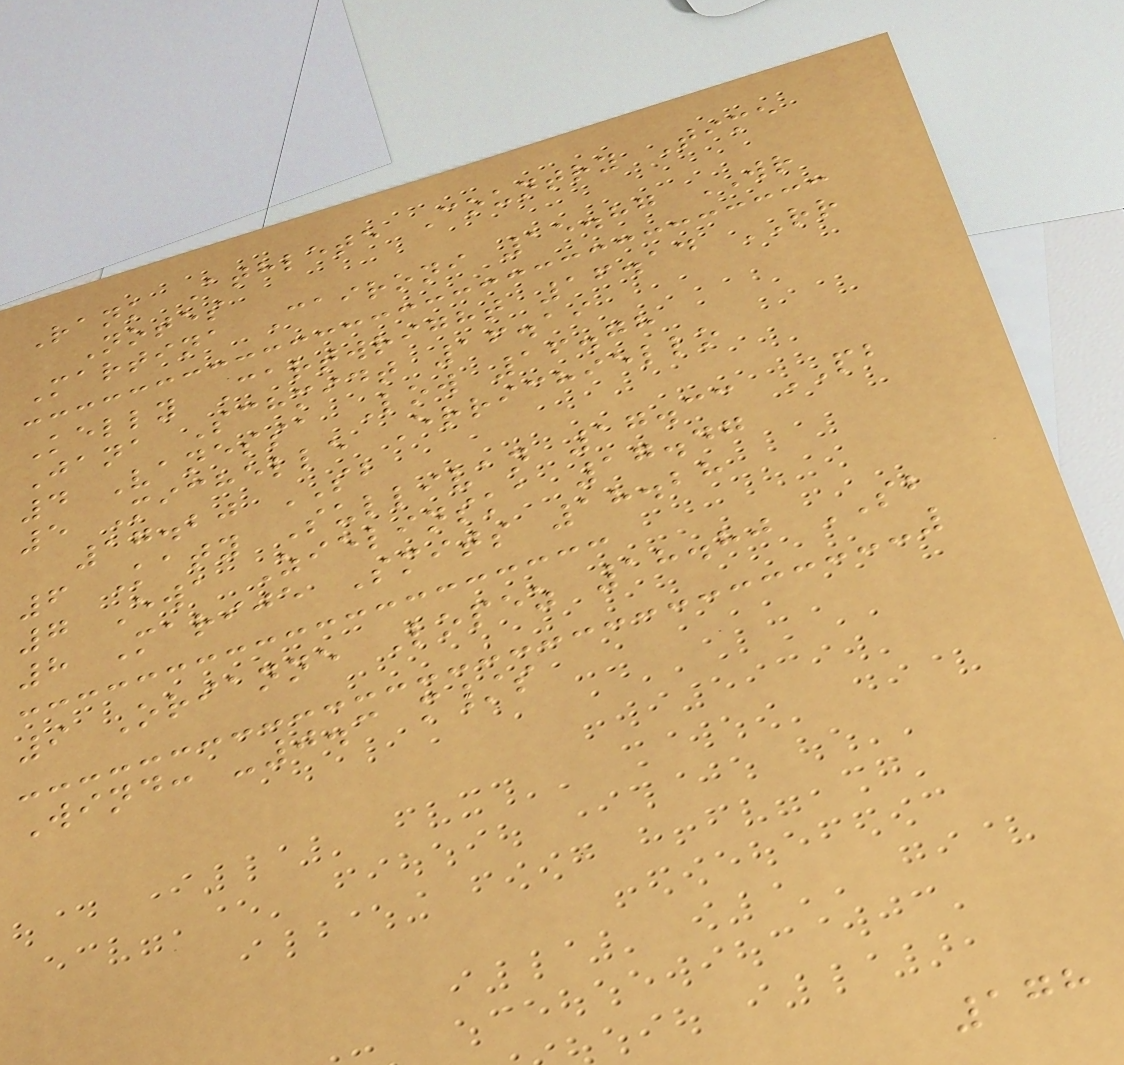Rank Athlete Country Time
Notes
Martina Caironi 15.87 WR
Kelly Cartwright 16.14 RR
Jana Schmidt 16.19
4 Vanessa Low 16.78
5 Michelle Errichiello
17.20 SB
6 Katy Sullivan 17.33 PB
7 Ewa Zielinska 17.47
8 Marije Smits 18.28
9 Orianne Lopez 18.80 SB
Wind: -0.3 m/s
178
